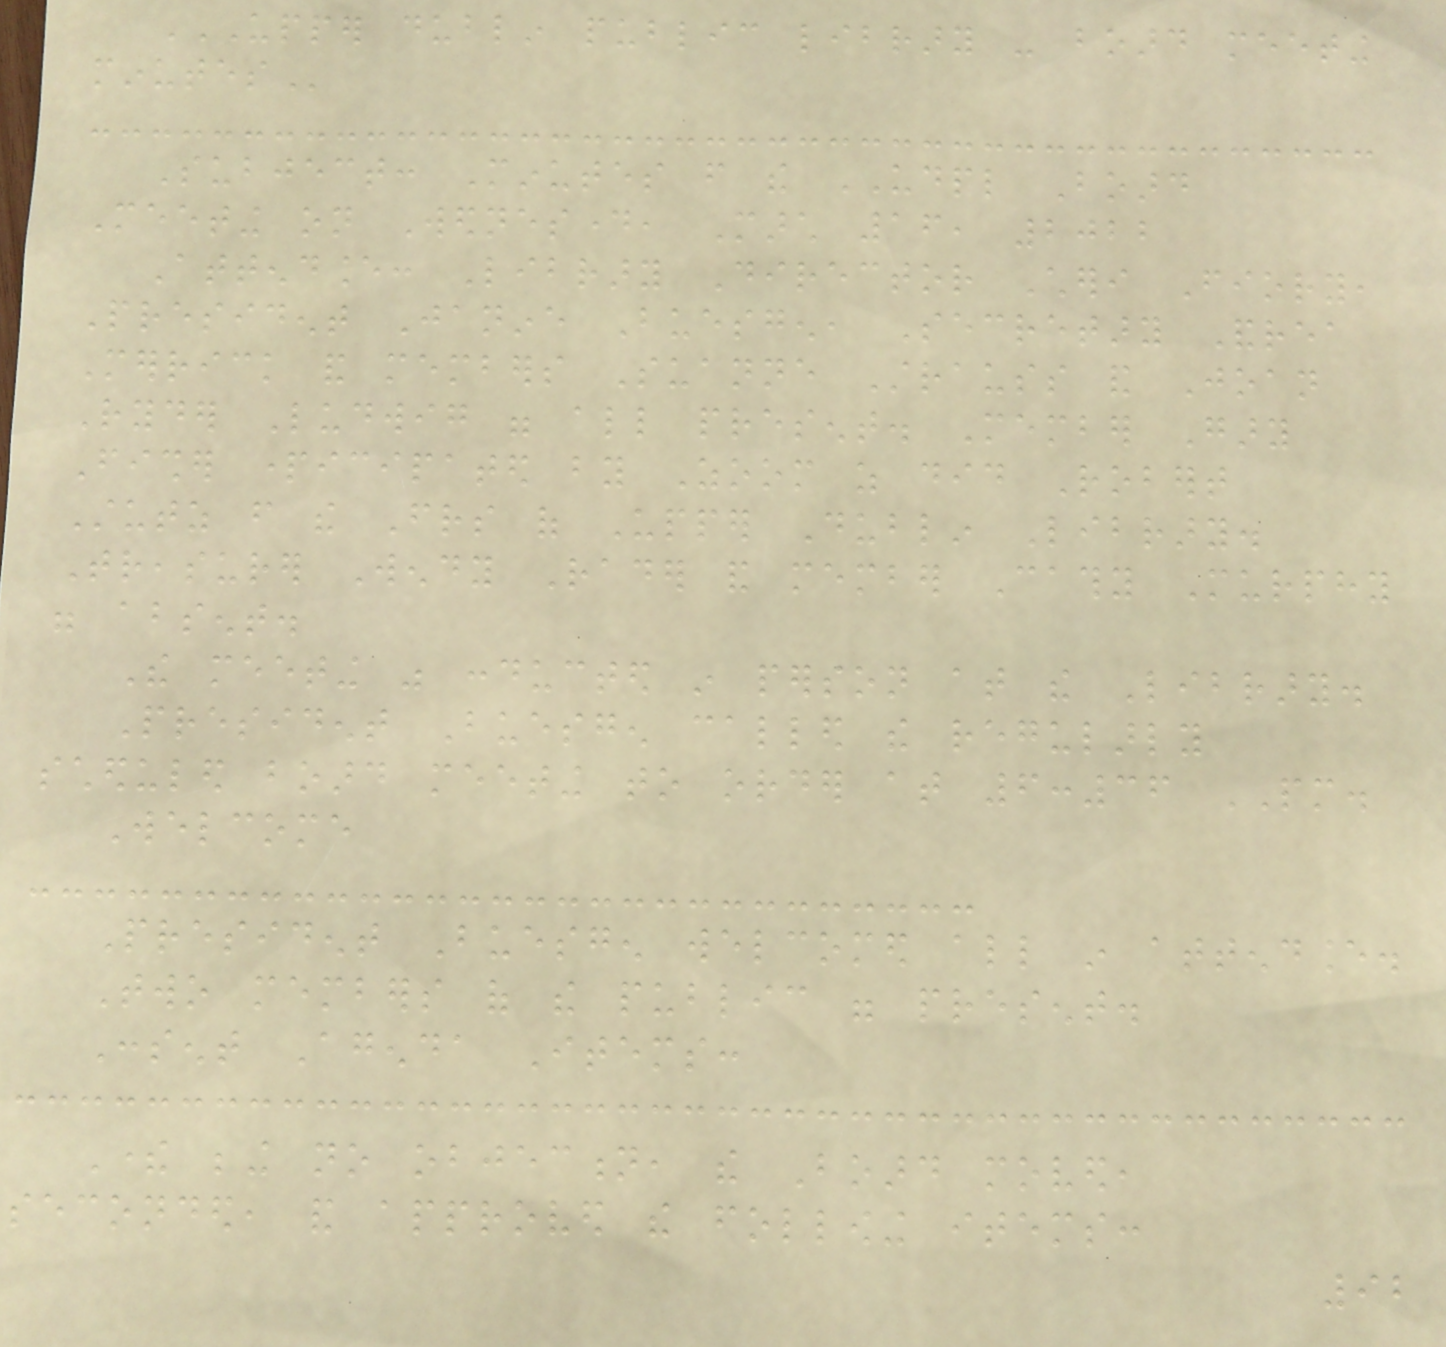UPPER DUBLIN PUBLIC LIBRARY - BOARD MEETING
MINUTES
Subject: Minutes from the UDPL Board
Meeting on Wednesday, March 16, 2022
Attendance: Library Director Cheri Fiory,
President Janine Buesgen, Secretary Andrea
Merrick and members Suanne Strauss and Joan
Ryder Ludwig were all present. Member Gary
Fisher participated by Zoom as did Robert
Stutz from the Friends of Upper Dublin Library.
Treasurer Wendy Rader and member Cathy Murphy
were absent.
The meeting was conducted in person at the Library.
President Buesgen called the regularly
scheduled board meeting to order at 6:36 PM.
Welcome
President Buesgen welcomed all in attendance.
Two members of the public were present.
Consent Agenda Items:
There being no objection, the Board moved,
seconded, and approved the following items:
92
